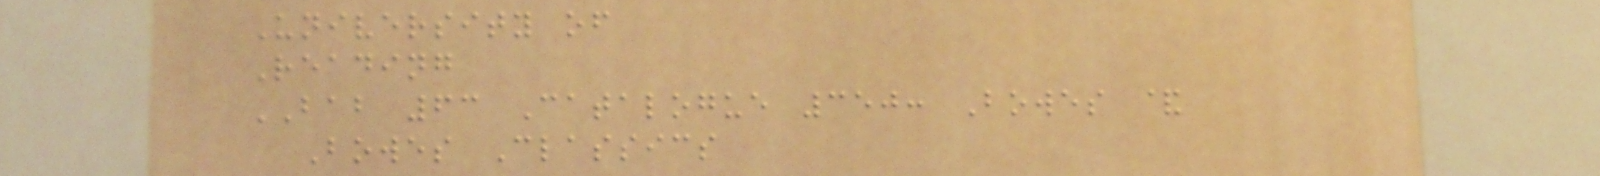University of
Reading
BAB 63 Catalogue 350: Bowes &
Bowes Classics
